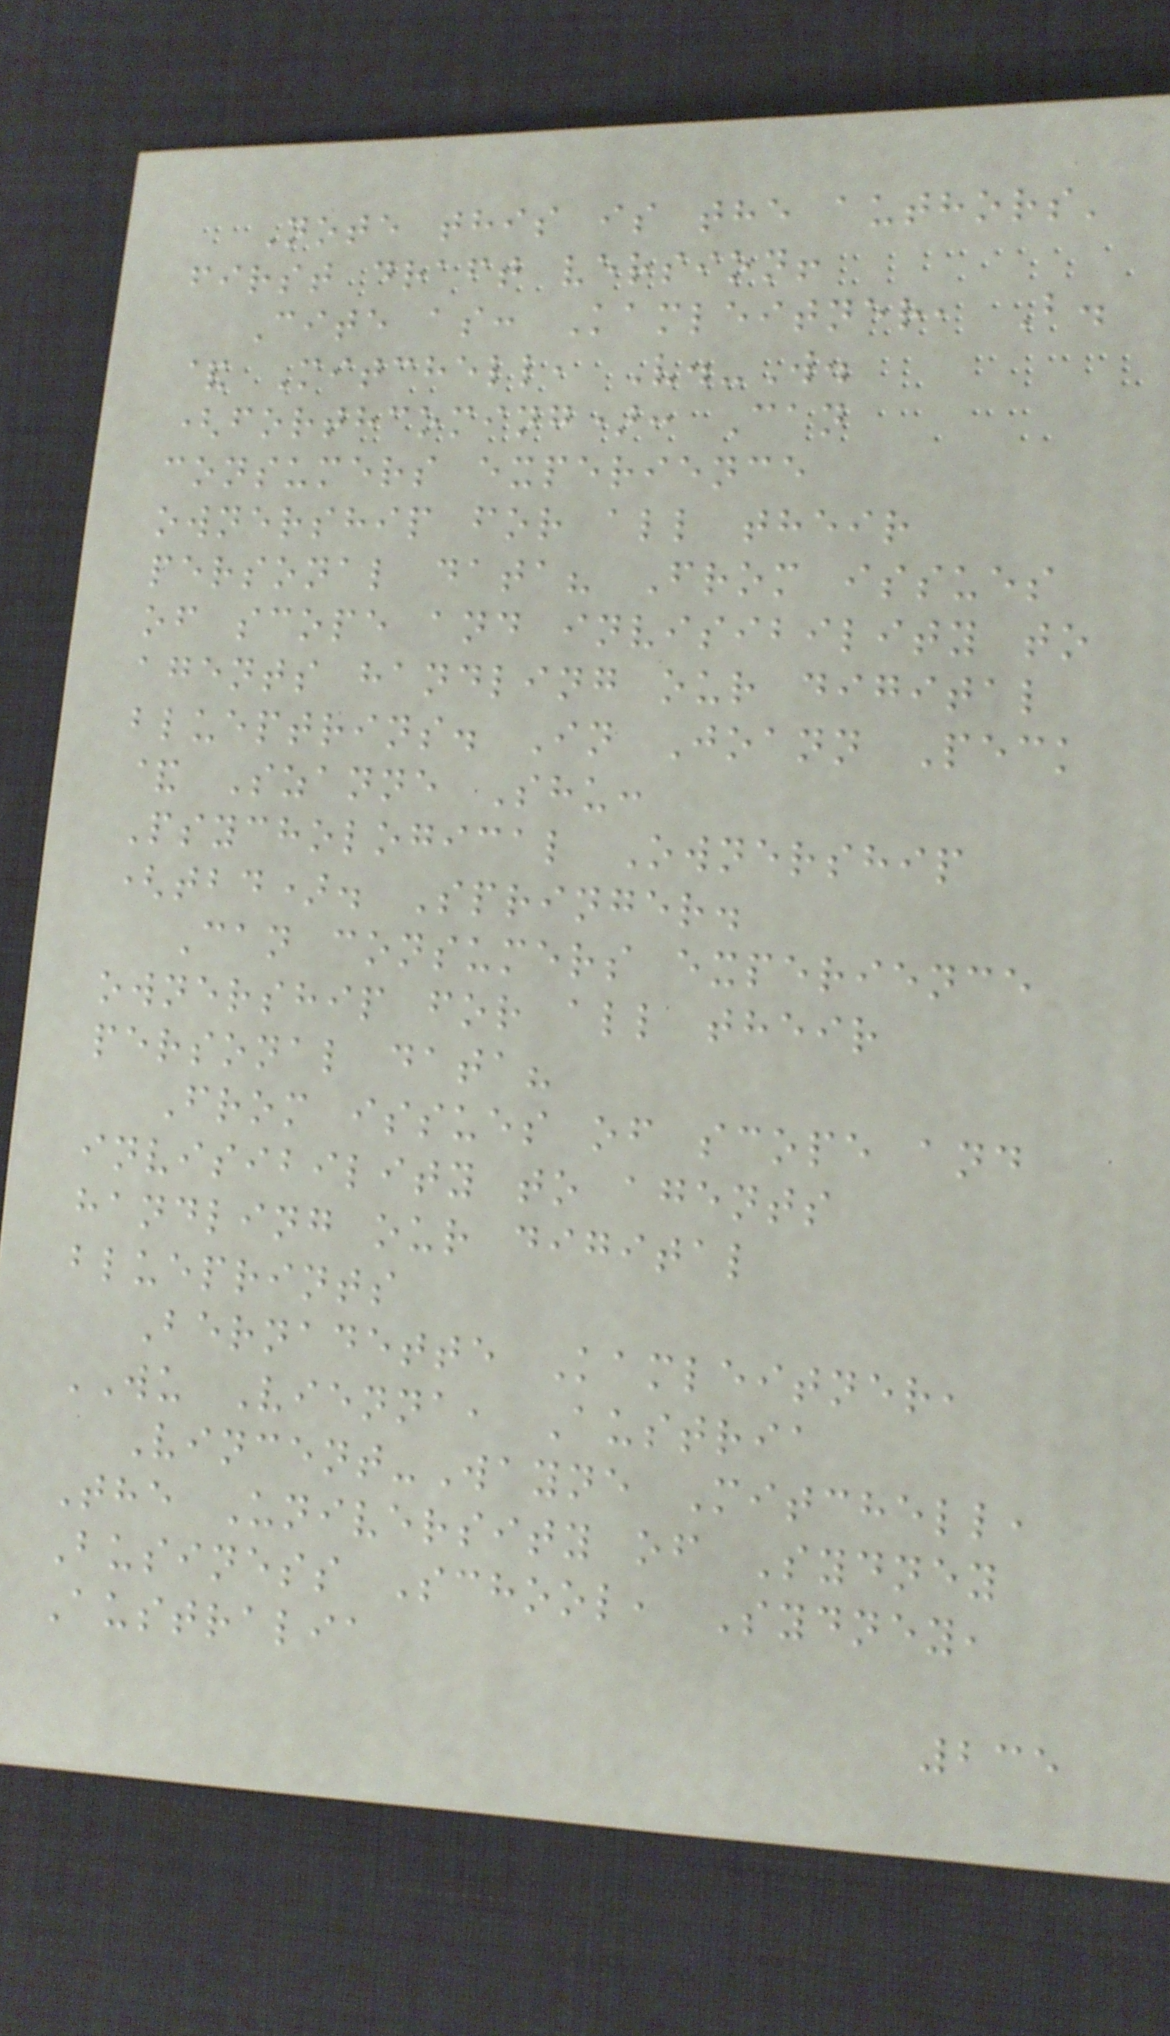Note this is the authors'
first draft version!
Cite as: Kamleitner, B.
& Mitchell, V.-W.
(forthcoming): Can
consumers experience
ownership for all their
personal data? From issues
of scope and invisibility to
agents handling our digital
blueptrins. In Joann Peck
& Szanne Shu:
Psychological Ownership
(tbd). Springer.
Can consumers experience
ownership for all their
personal data?
From issues of scope and
invisibility to agents
handling our digital
blueprints
Bernadette Kamleitner,
WU Vienna, Austria
Vincent-Wayne Mitchell,
The University of Sydney
Business School, Sydney,
Australia
235
